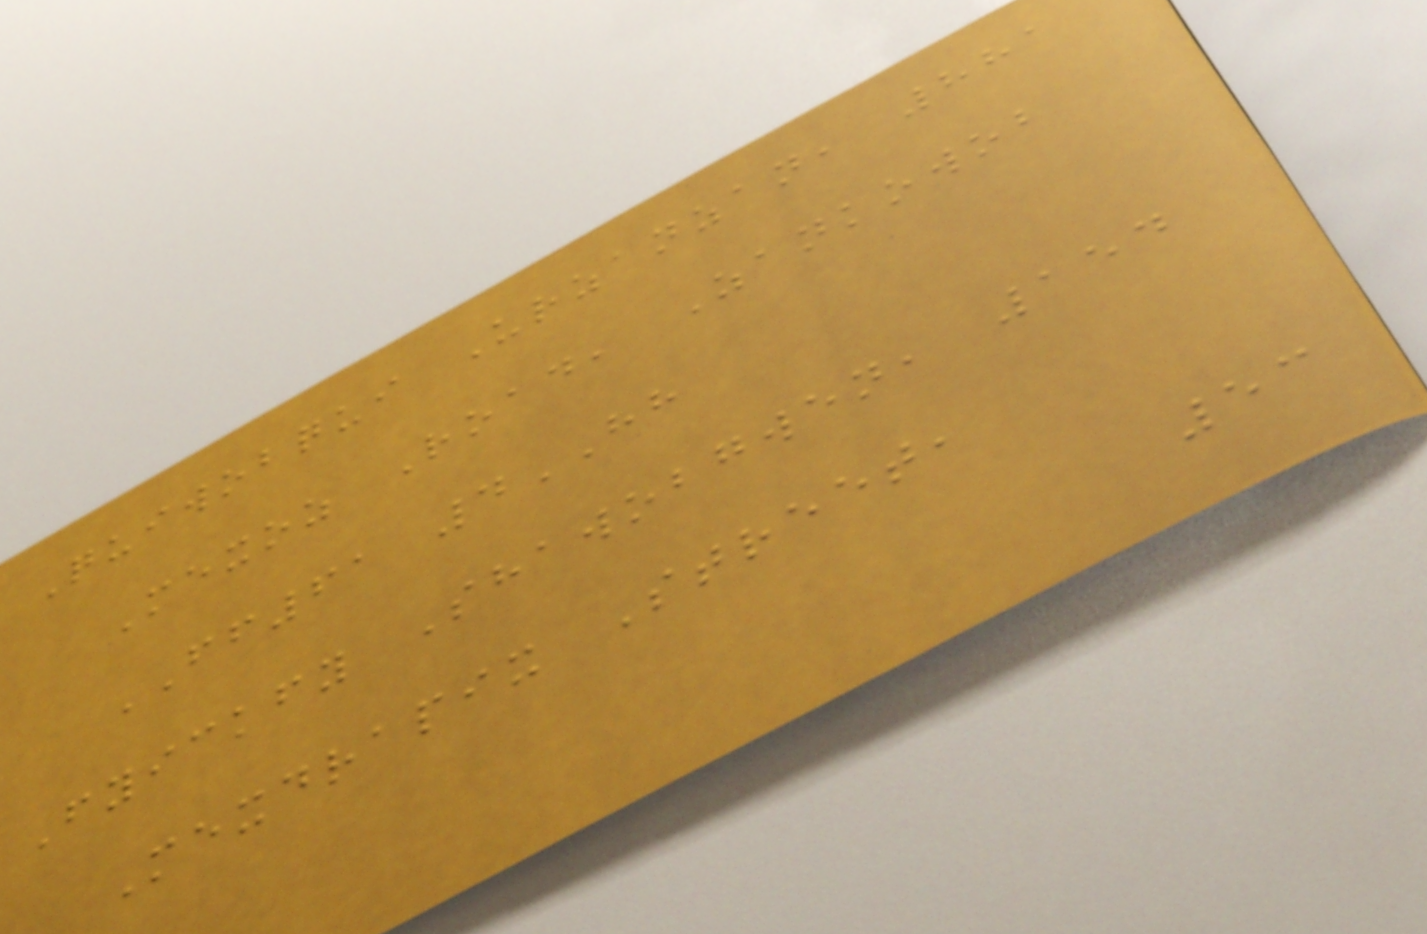Quiwobqui Urzanzan, 881
Mexoz Road, Zankowob
FF61 4HH
Fyickfy Shawobgwen, 154
Mexdrapix Street,
53
